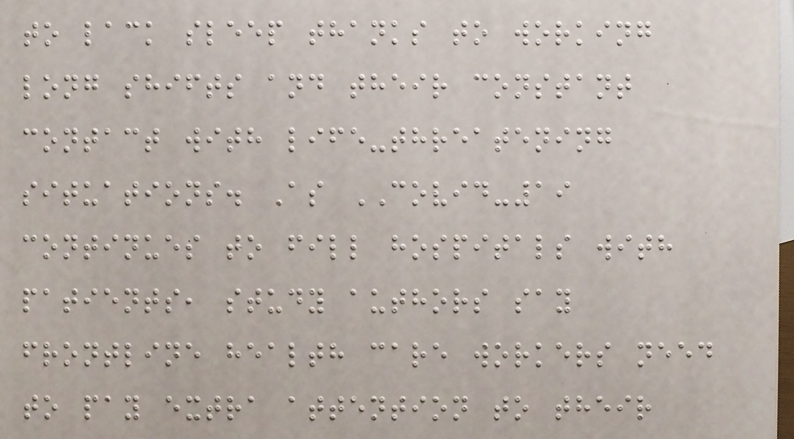to lack sleep thanks to working
long shifts and their constant
contact with life-threatening
situations. As COVID-19
continues to fill hospitals with
patients, study authors say
frontline health care workers need
to pay extra attention to their
